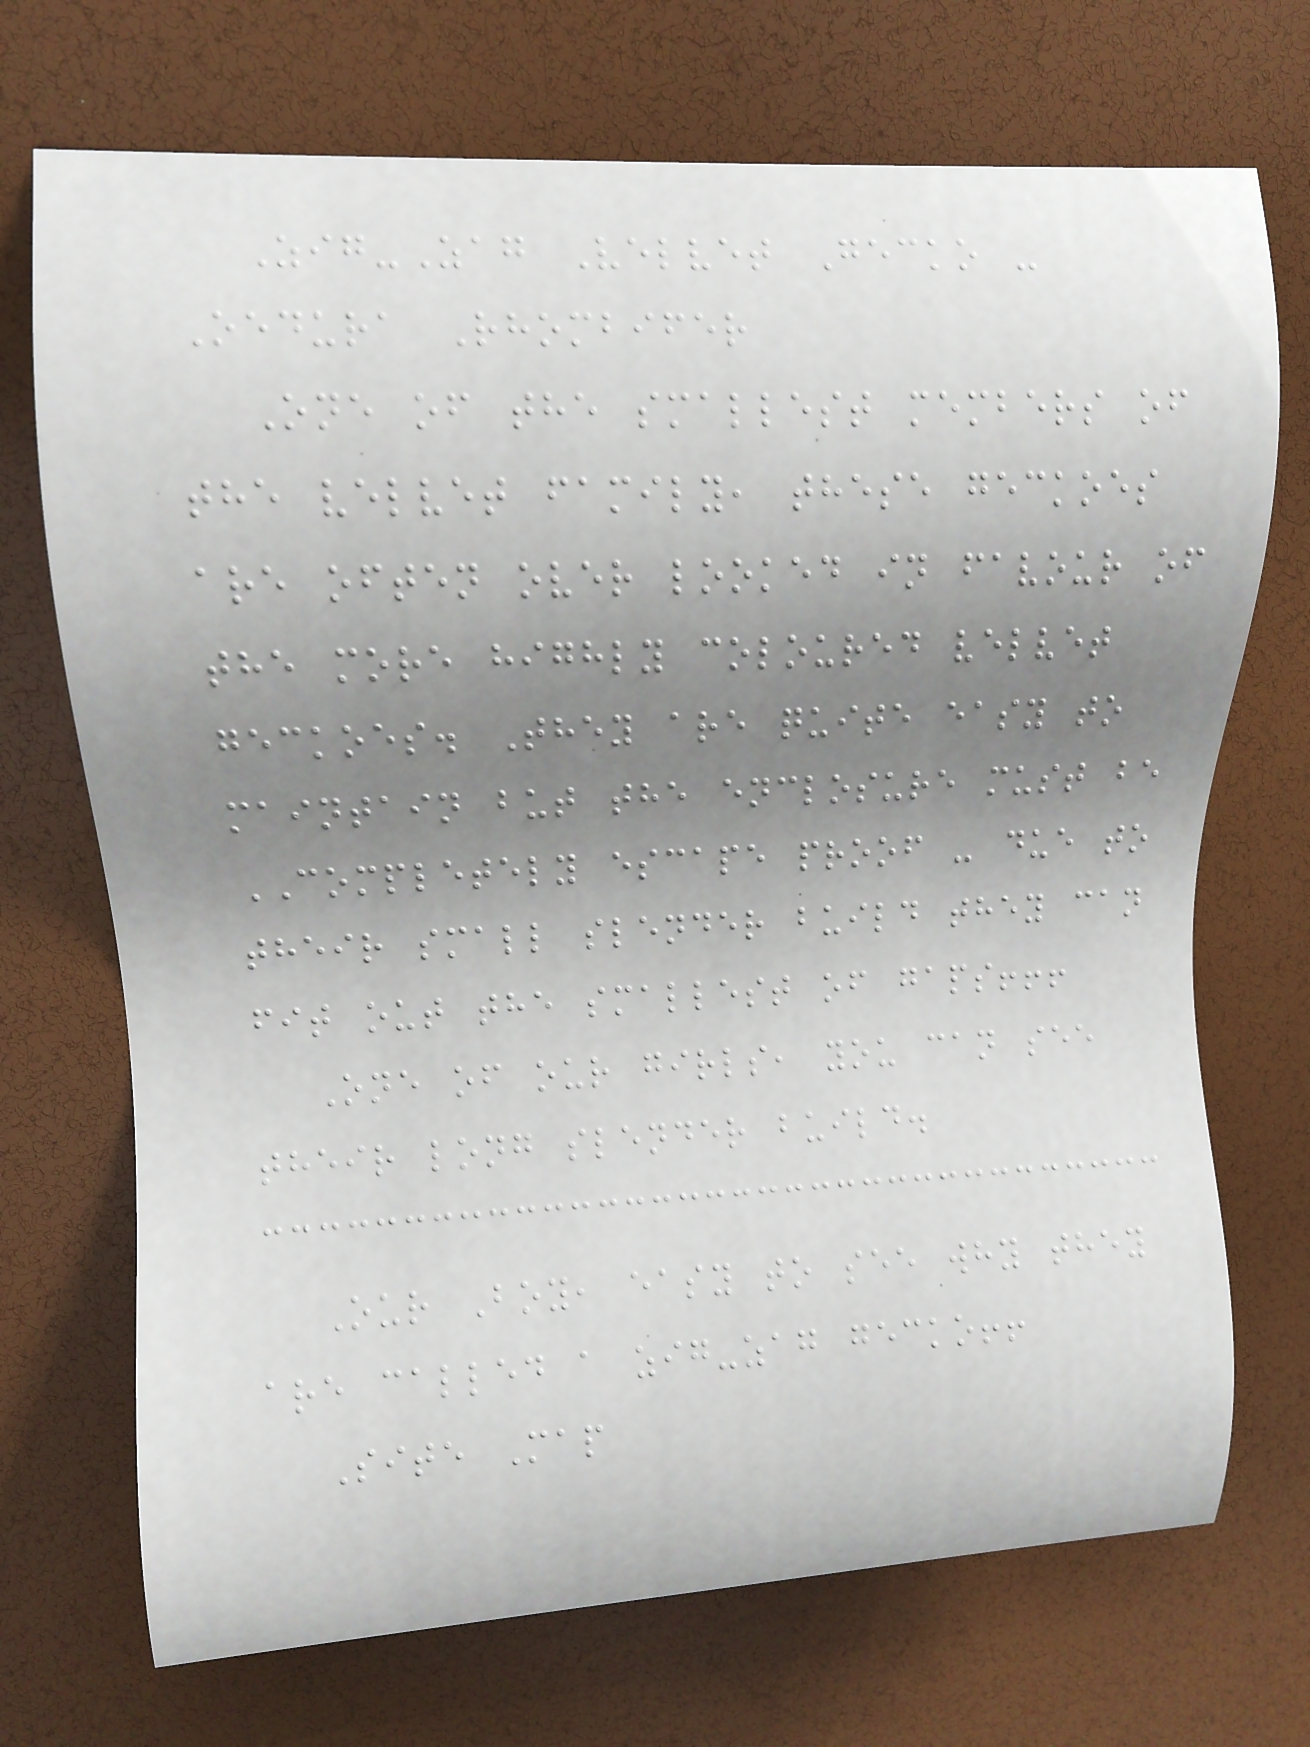Zig-Zag Velvet Gecko -
Oedura Rhombifer
One of the smallest members of
the velvet family, these geckoes
are often over looked in favour of
the more highly coloured velvet
geckoes. They are quite easy to
maintain but the enclosure must be
COMPLETELY escape proof - due to
their small slender build they can
fit out the smallest of gaps!!!
One of our girls, you can see
their long slender build.
Our Boy, easy to see why they
are called a zig-zag gecko!!
Site Map
